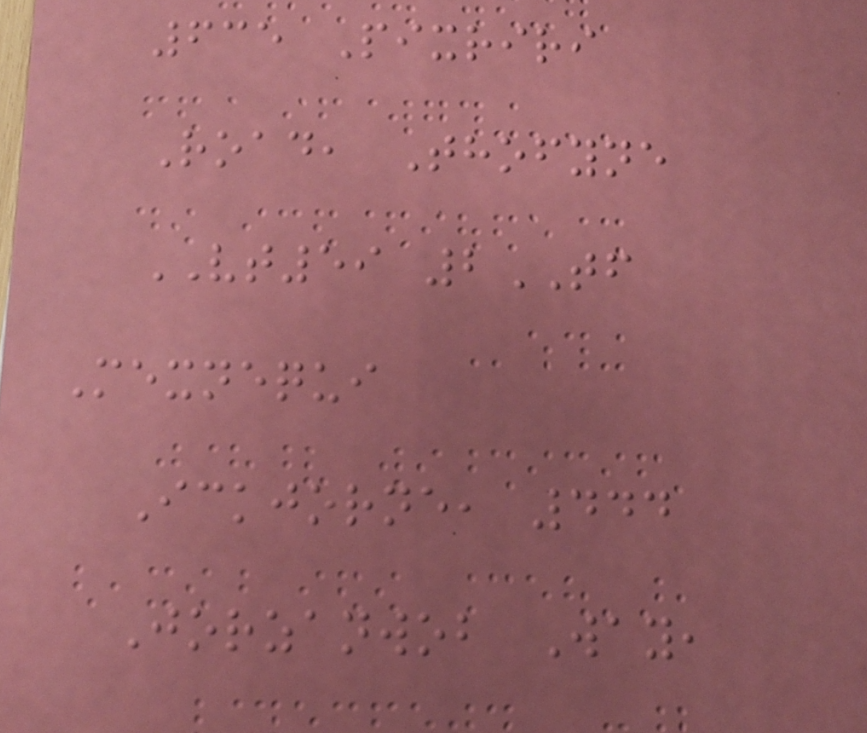635 Pixriri
Road, Thofyne
VT59 2TF
Mexnequi
Ickjorne, 444
Jorzanwob Way,
